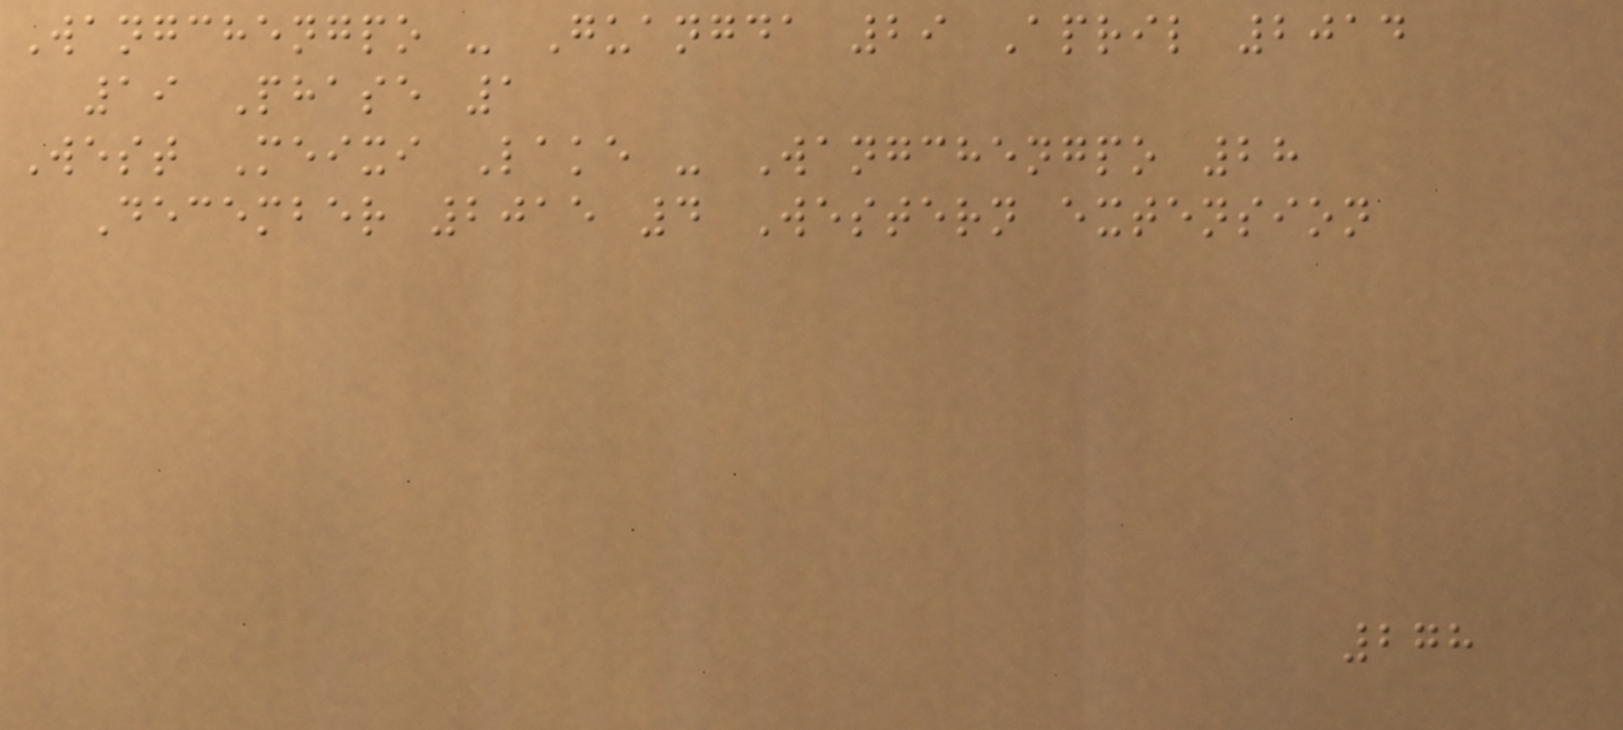Wangchengpo - Guangda 29 April 2014
19 Phase 1
West Meixi Lake - Wangchengpo 28
December 2015 4 Western extension
278
